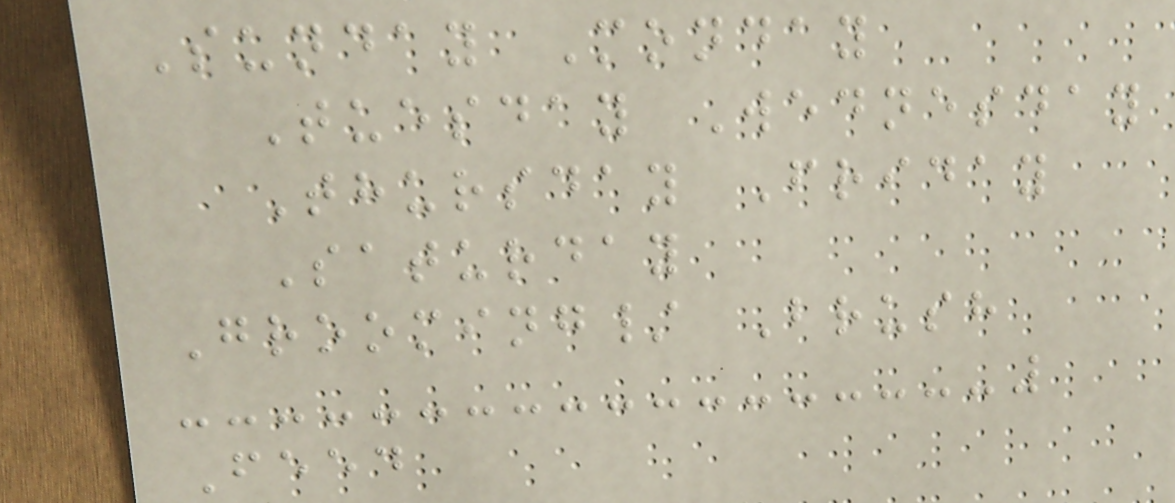Sunday Monday
Tuesday Wednesday
Thursday Friday
Saturday
Grooming/ Brush
Feed
